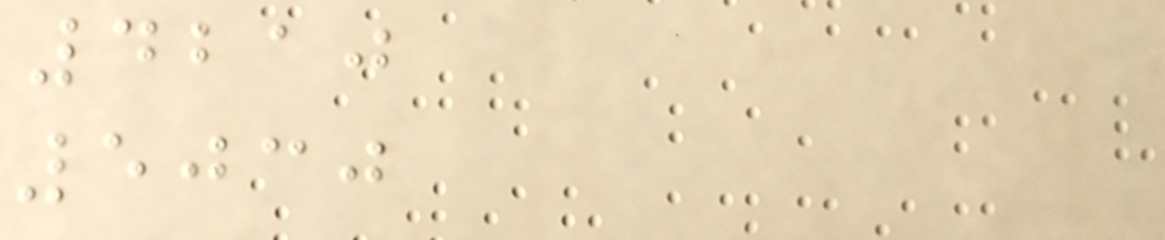4210
5030
